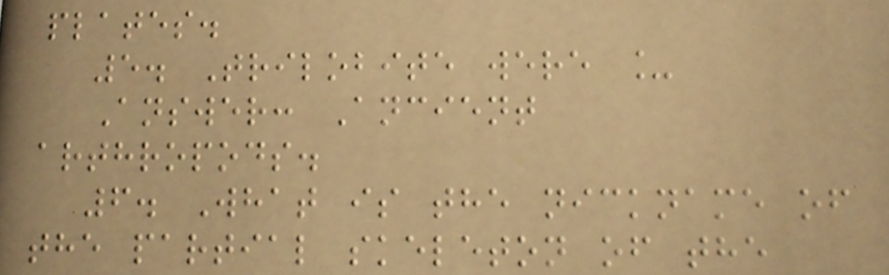plates.
5. Trilobite were _
Answer: Ancient
arthropods.
6. What is the nickname of
the partial skeleton of the
